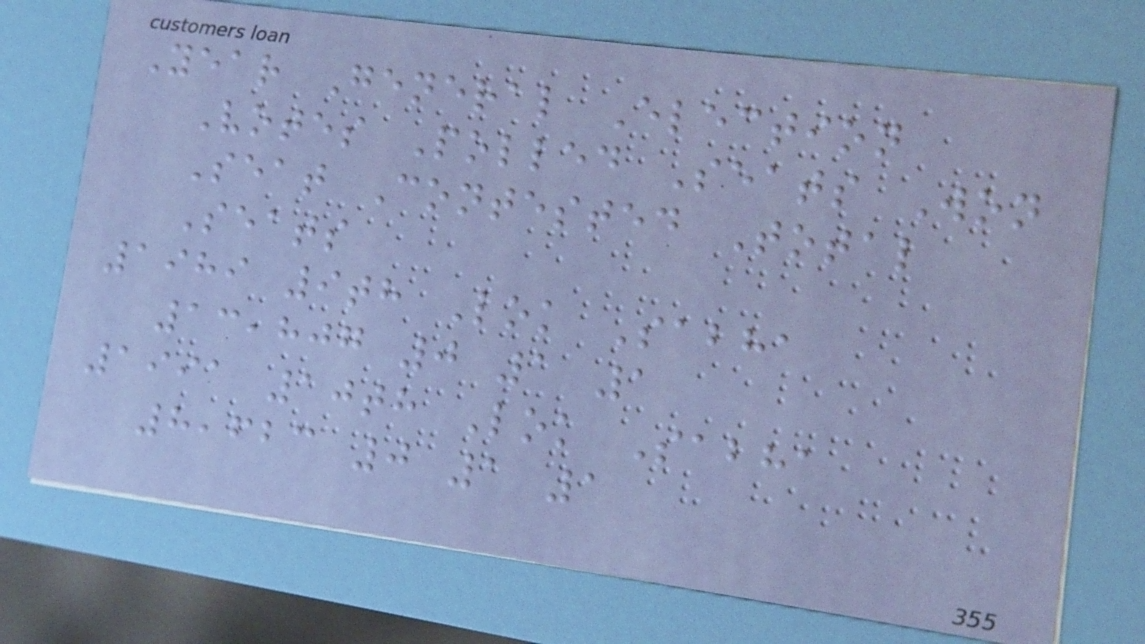Year General Election
Votes Polled Seats Won
Seat Contested Total
Seats
1989 9th Lok Sabha
13,807 0 1 1
1991 10th Lok Sabha
8,623 0 1 1
